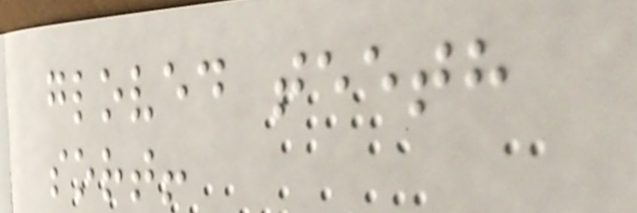gloved teeth
sort!
